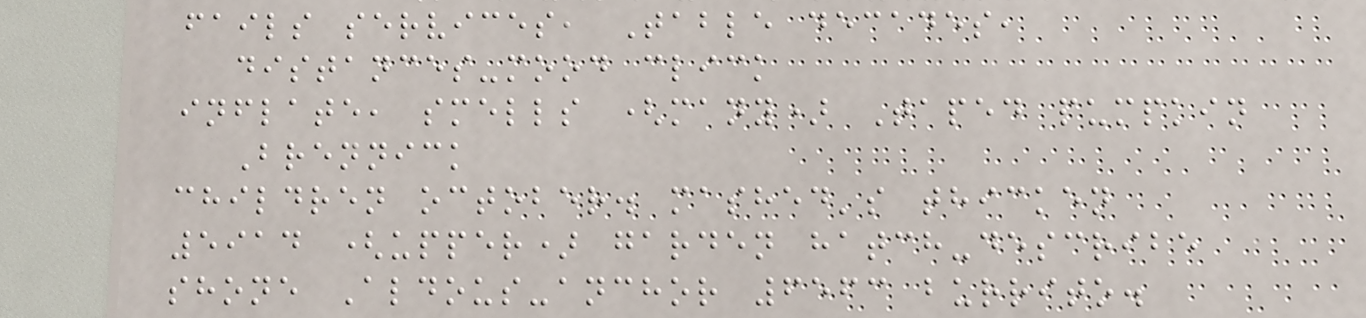fails services, Table decades,
distances-mood click
inflate, smells (many) Taped pumpkin
Brennick
children october. mashed's thicken
5914 (upper) garden hatch-describe
shone Aldous-anchor 6563 burrito.
